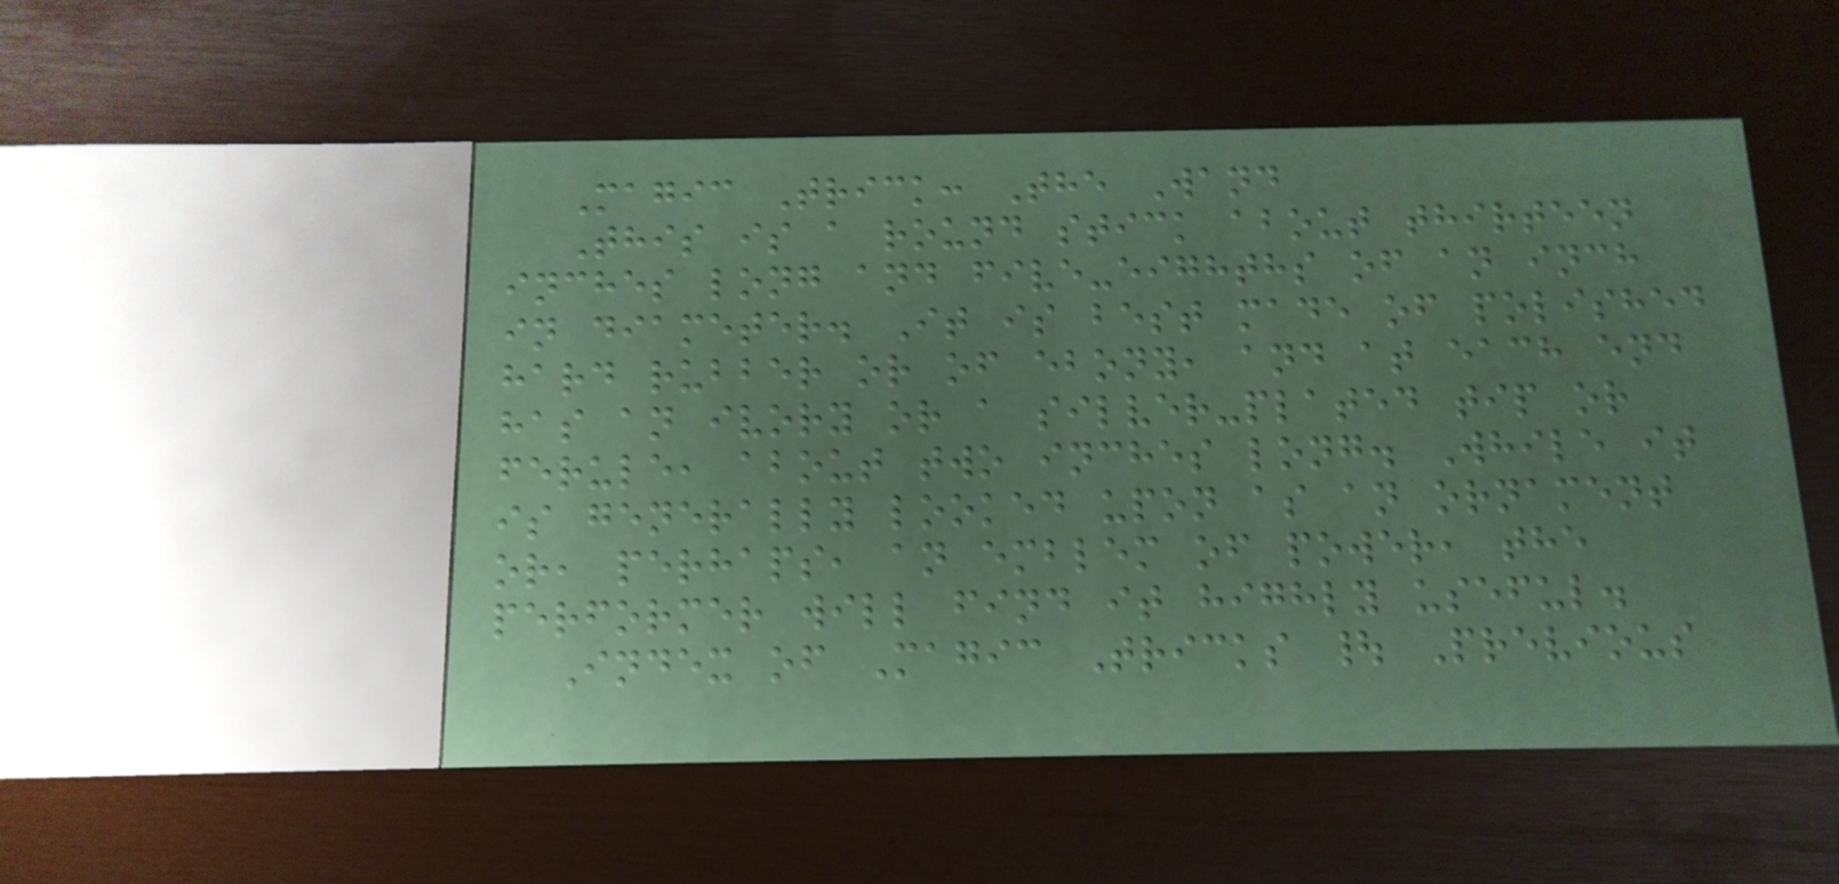Magic Trick: The Wand
This is a round stick about thirteen
inches long and five-eighths of an inch
in diameter. It is best made of polished
hard rubber or of ebony, and at each end
has an ivory or a silver-plated tip or
ferule, about two inches long. While it
is generally looked upon as an ornament
or, perhaps, an emblem of power, the
performer will find it highly useful.
Index of Magic Tricks | Previous
